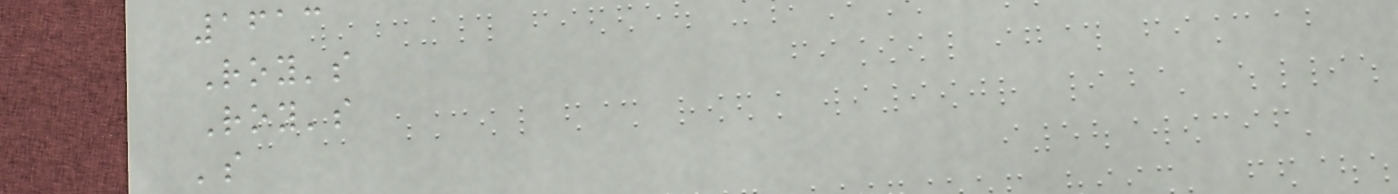1613
Roy's
Roy's
's
